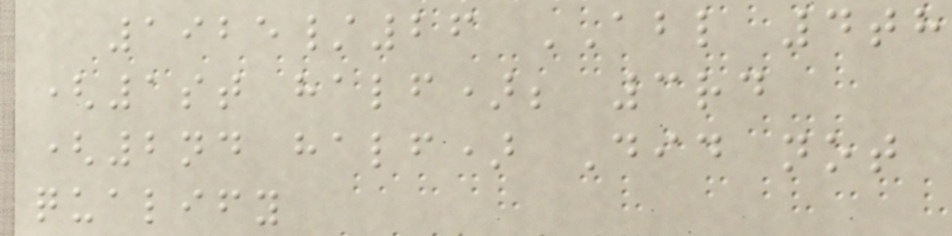1925/26 ABL 4th
(1st half); 3rd
(2nd half) Did not
qualify
